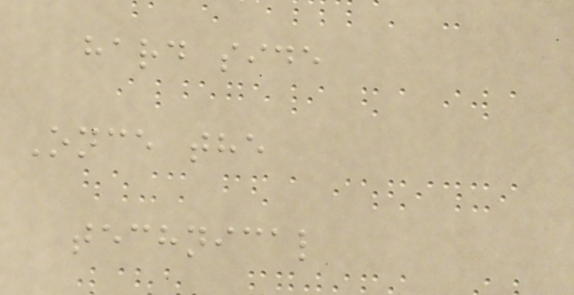hard side
Once the
technical
